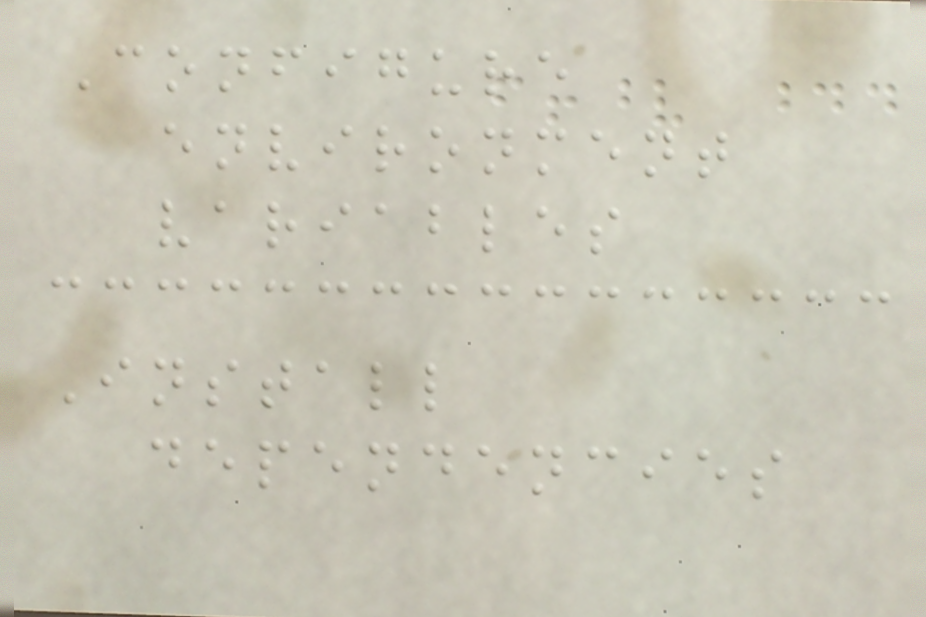Configure
environment
variables
Install
dependencies
